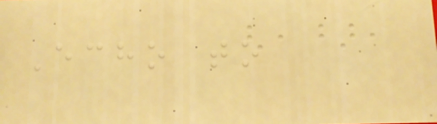Echo to
